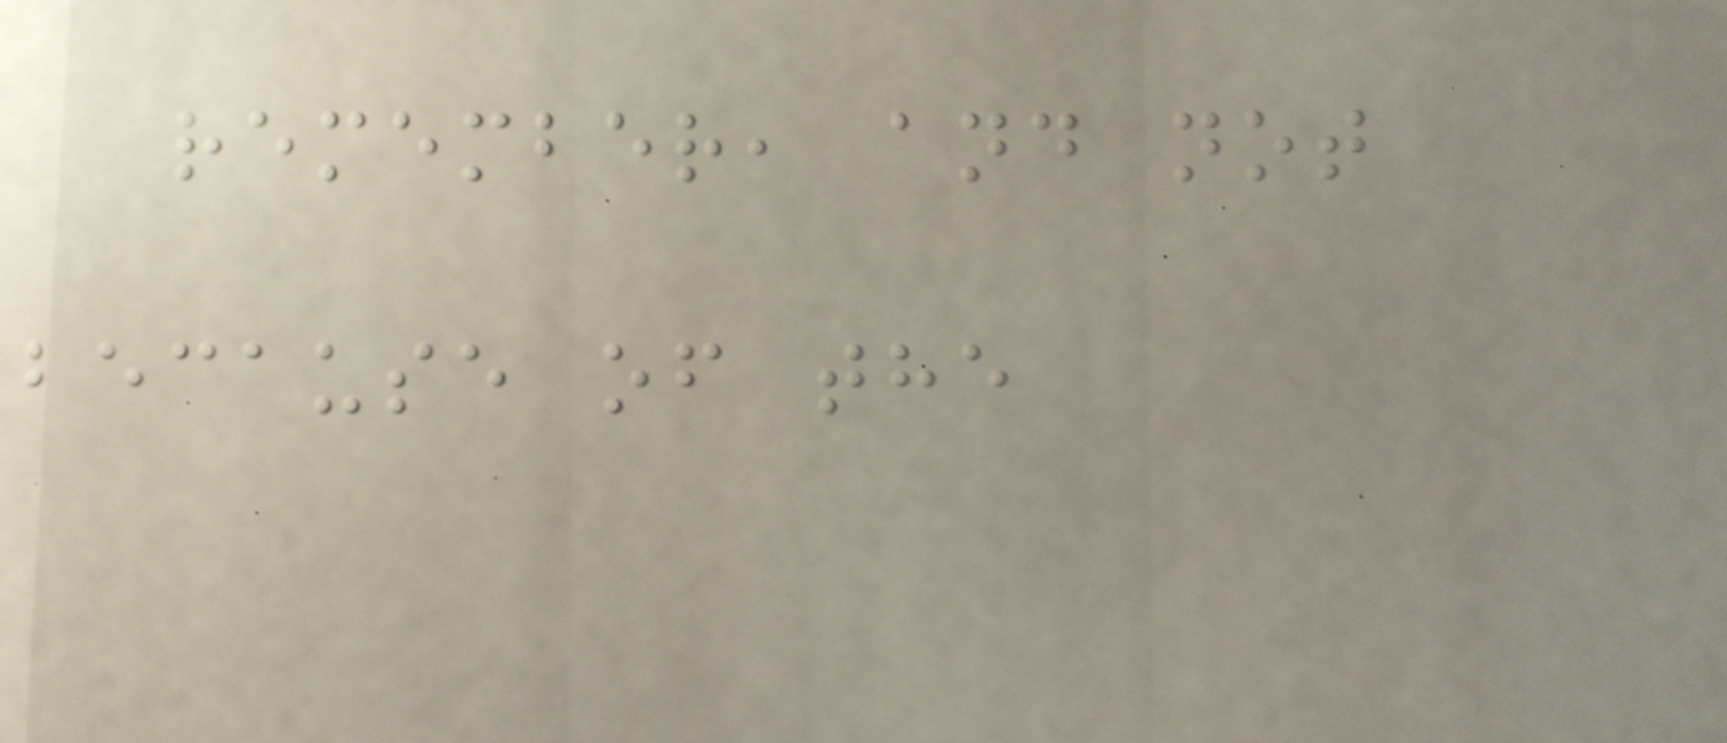remember, and not
because of the
